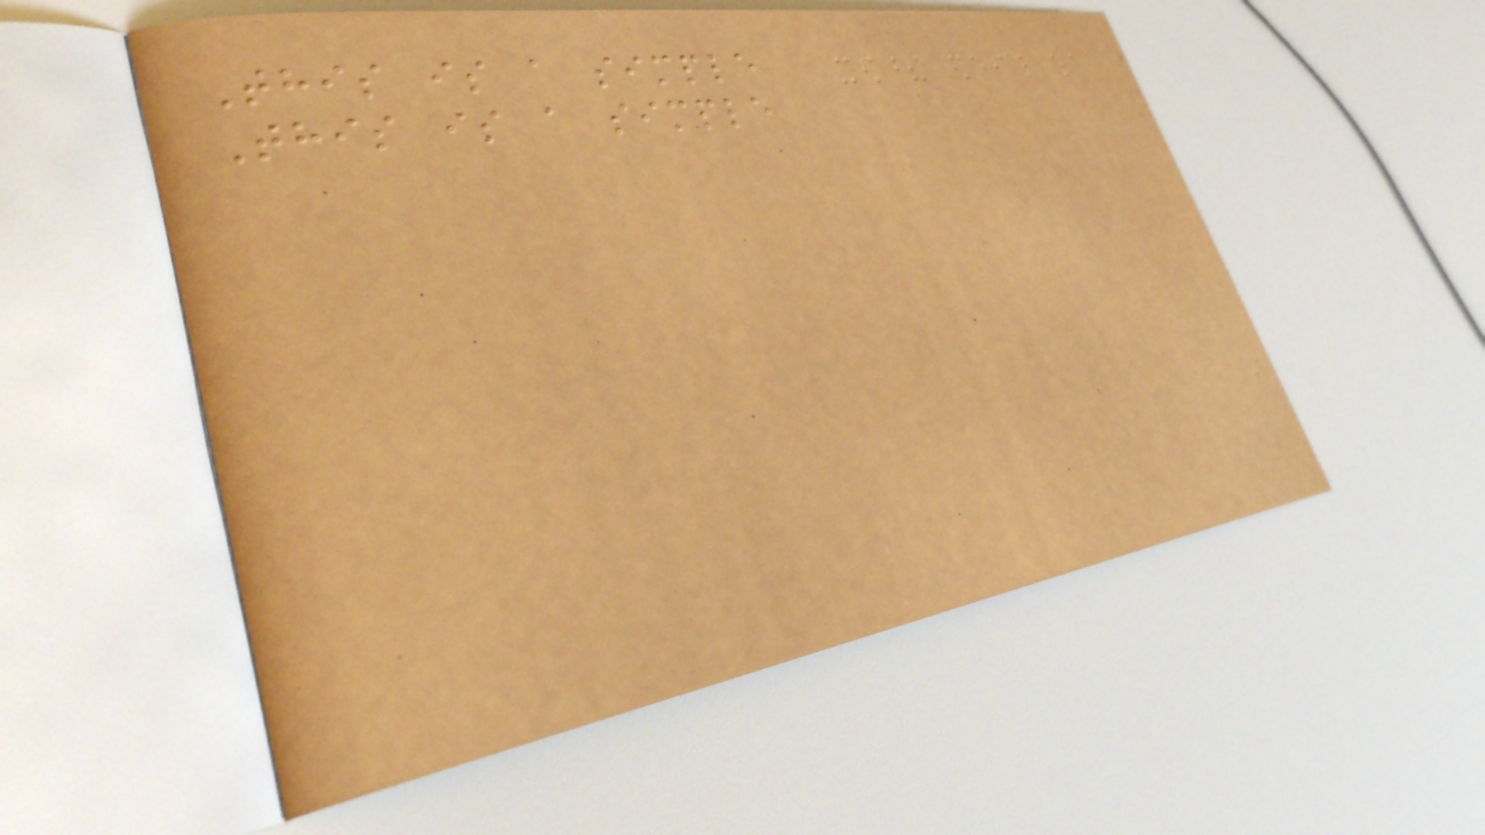This is a simple
This is a simple
